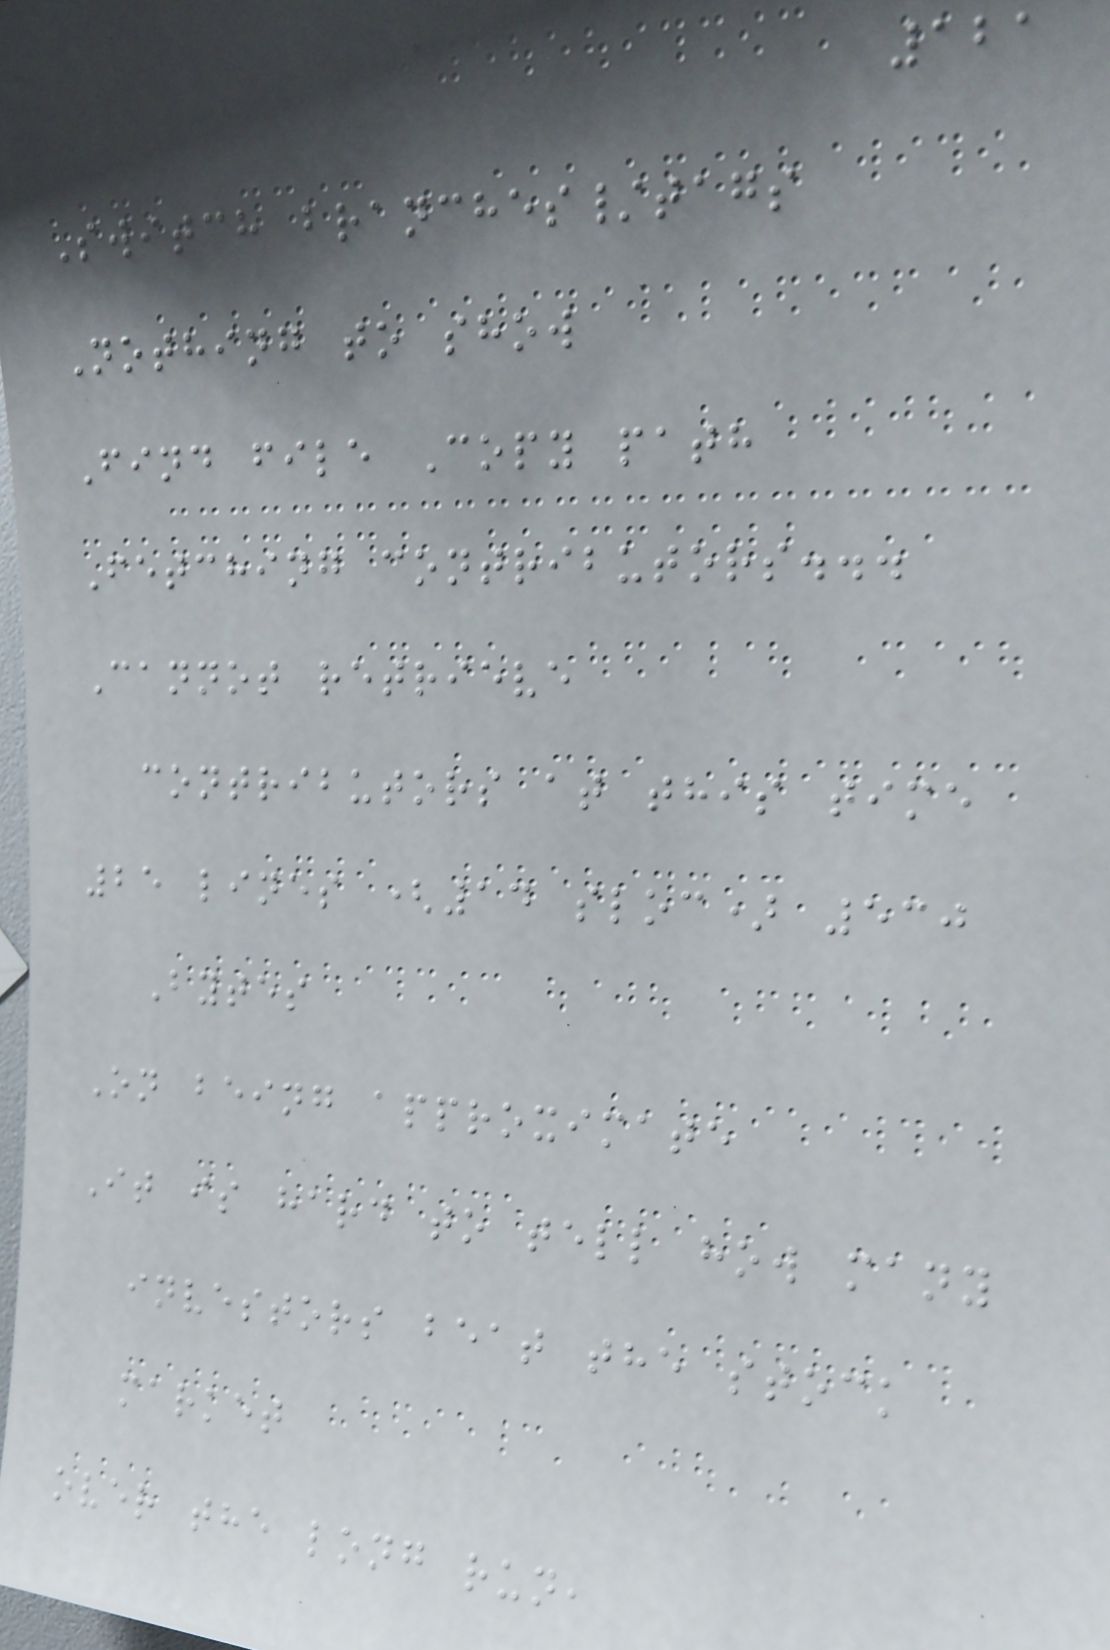121
Switch branches/tags
Nothing to show
Find file Copy path
Fetching contributors...
Cannot retrieve
contributors at this time
25 lines (14 sloc) 530
Bytes
On being approximate
It is hard to tell how many
investors beat the stock
market
over the long run,
